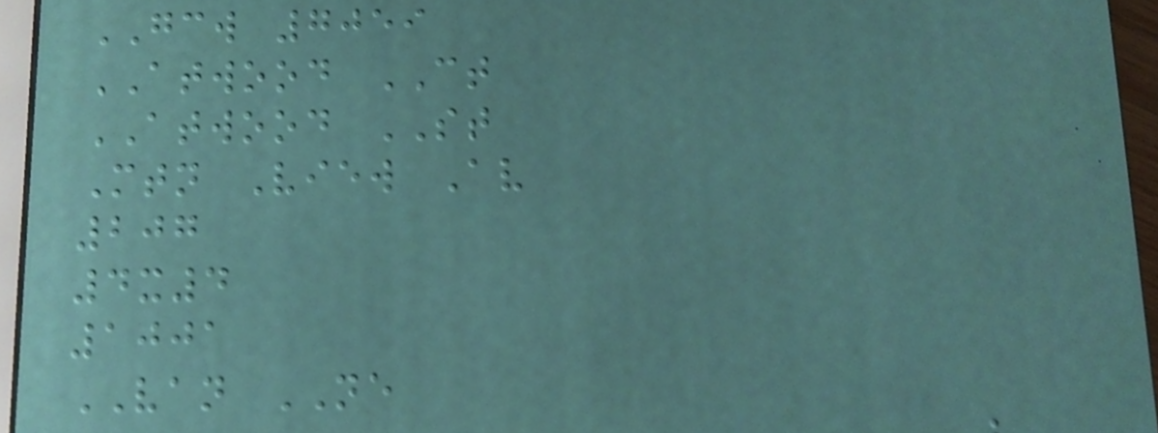GCW 7059
ATWOOD CT
ATWOOD ST
Mtn View Av
207
4x4
1001
VAN NE
